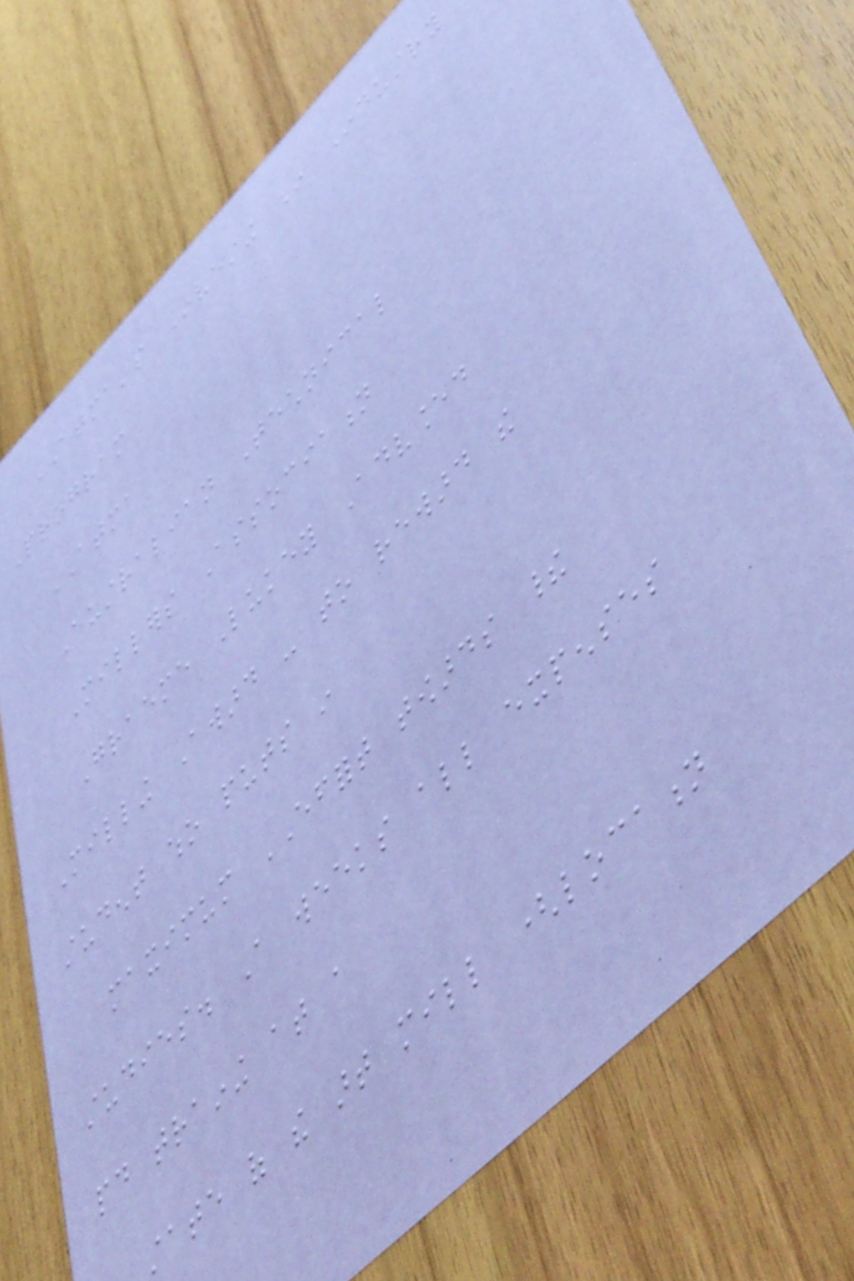ATMA's Investing In Industry
Program
ATMA
Australian Technical
Millers Association
Graeme Lukey Advanced
Milling Award - to reward the
student who puts in
maximum EFFORT towards their
studies. A weeks all expenses
paid training at a
state of the art mill (location
